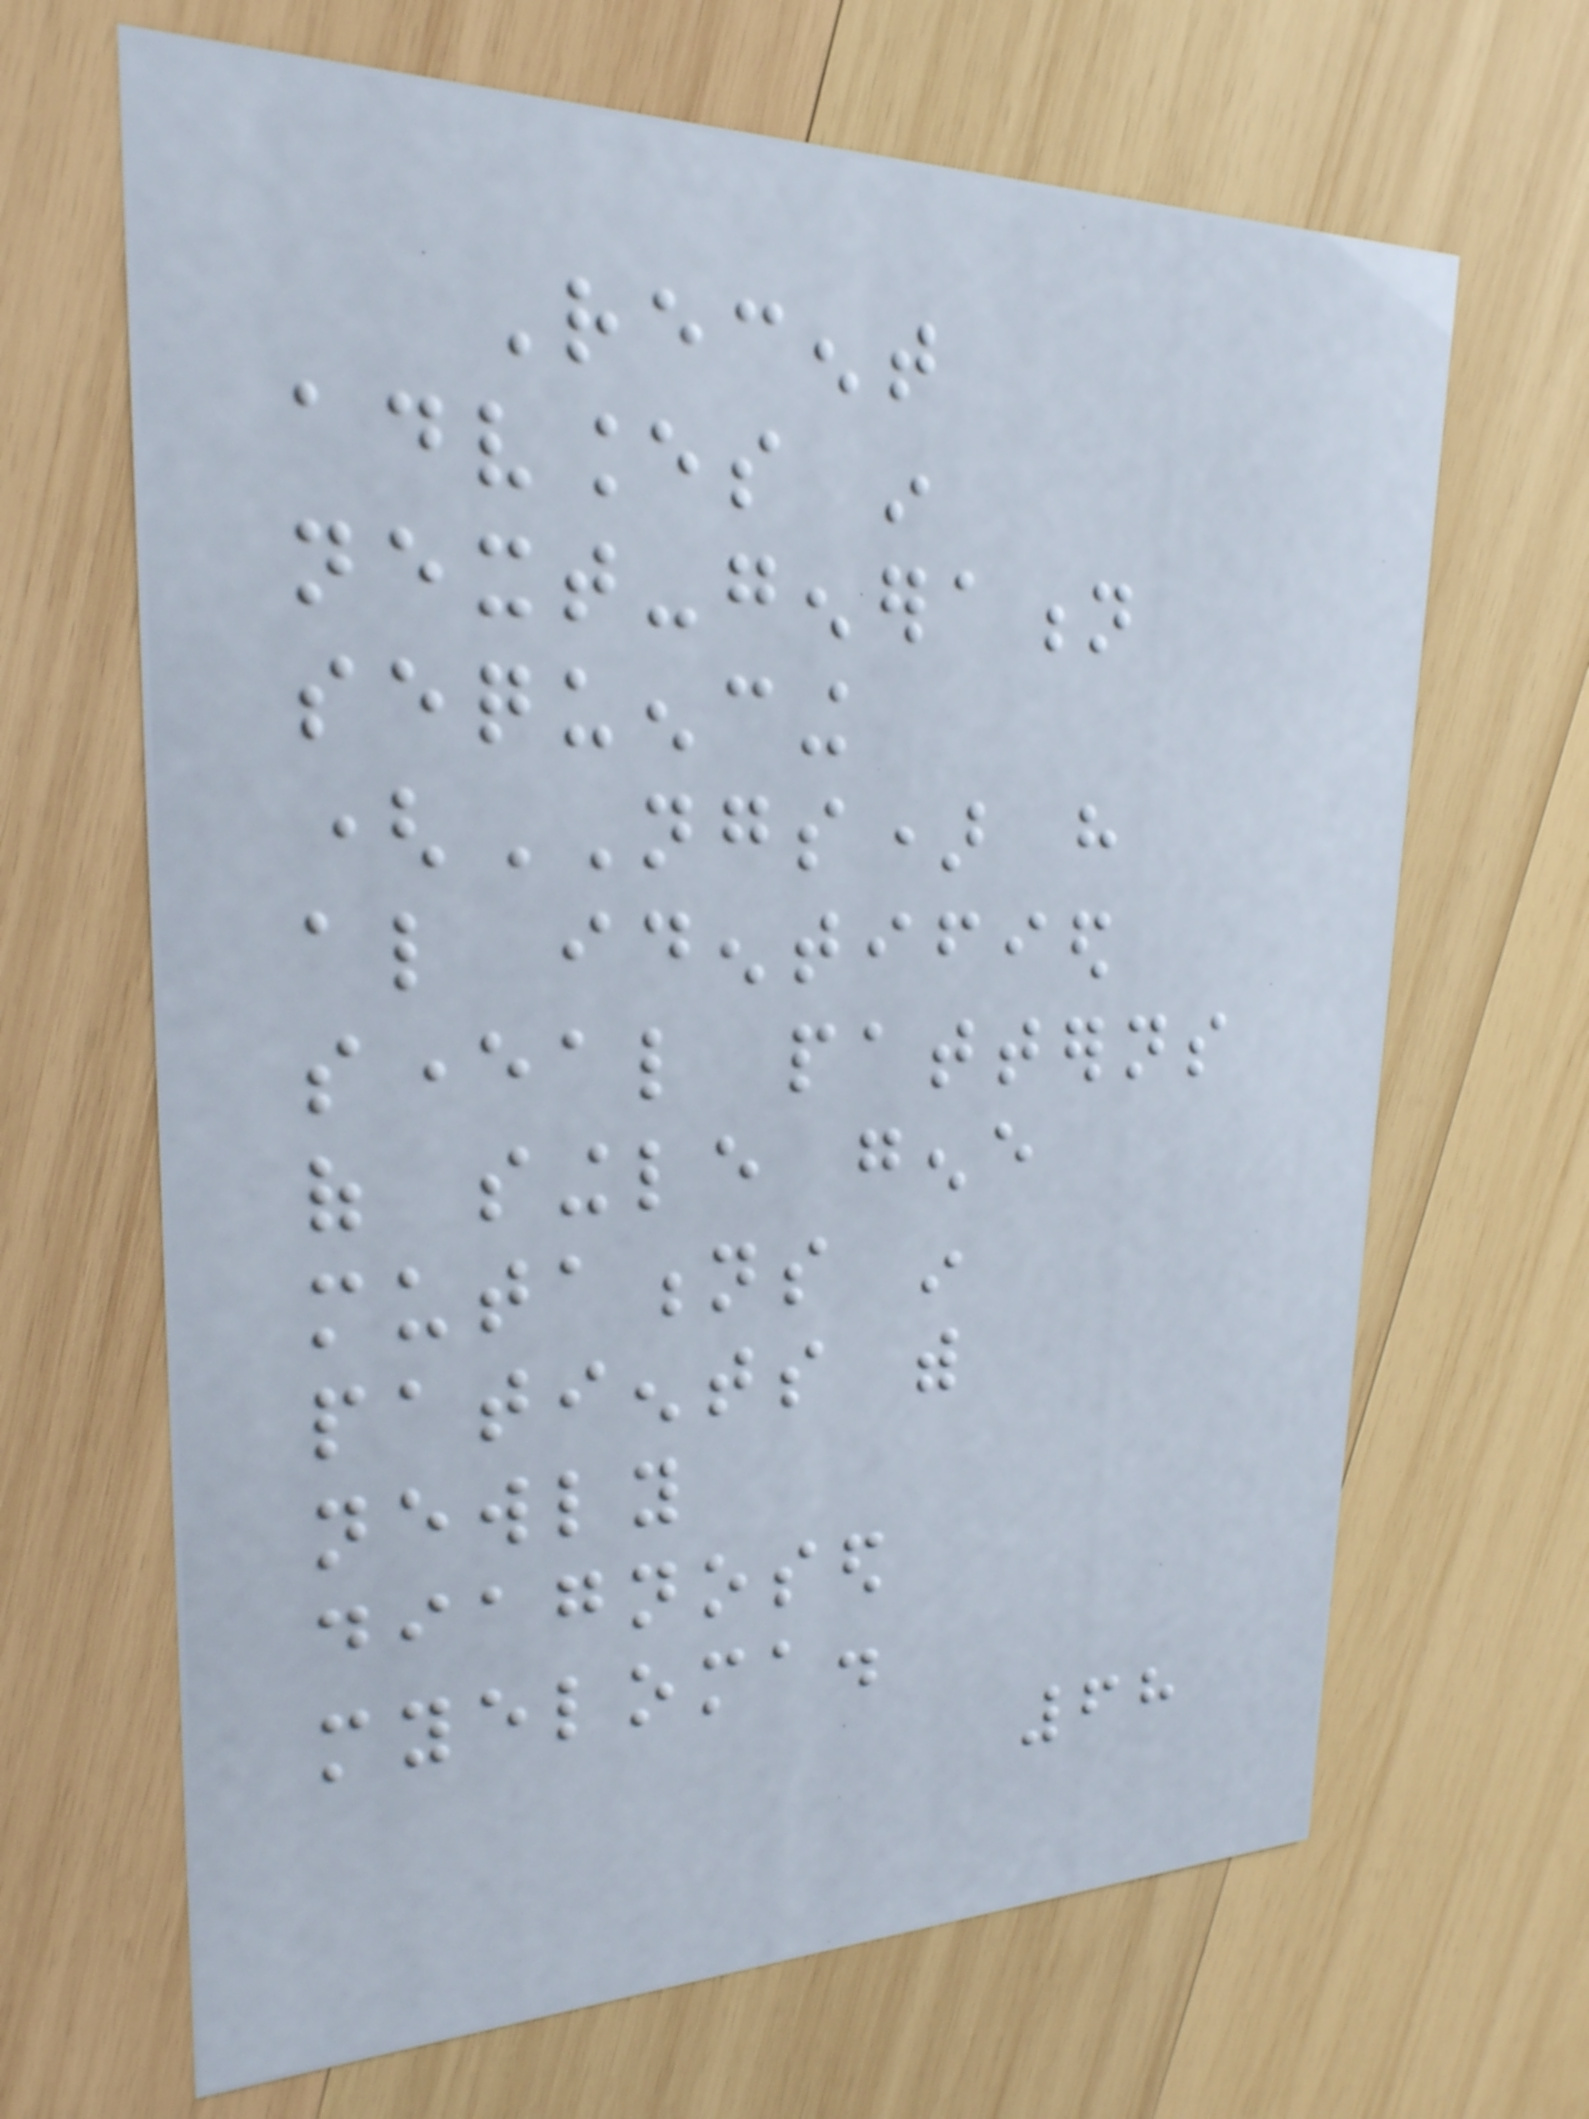Recent
advances in
next-generation
sequencing
(NGS) have
also identified
several patterns
of single gene
mutations in
patients with
newly
diagnosed
myeloma.
68
